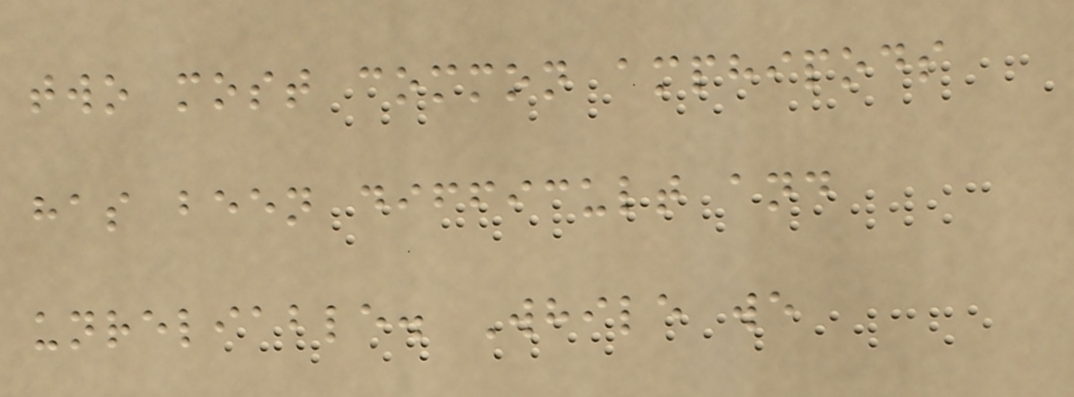two most common amphipods
has been difficult and
unreliable. While we
